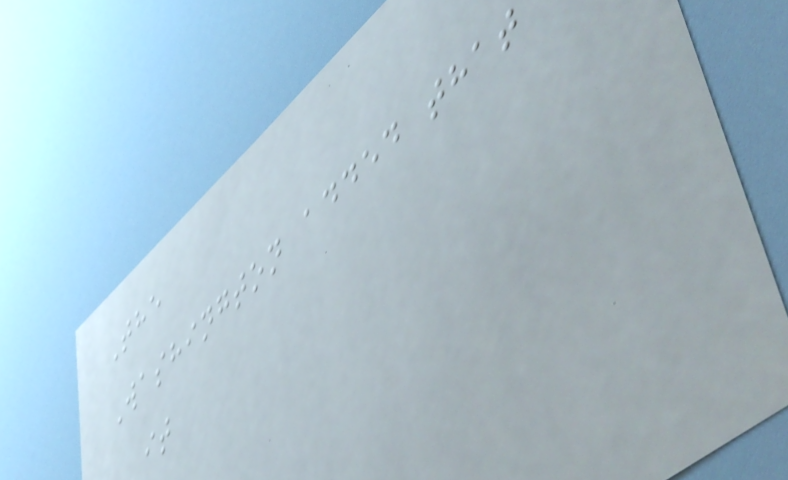The
Washington added that
it
